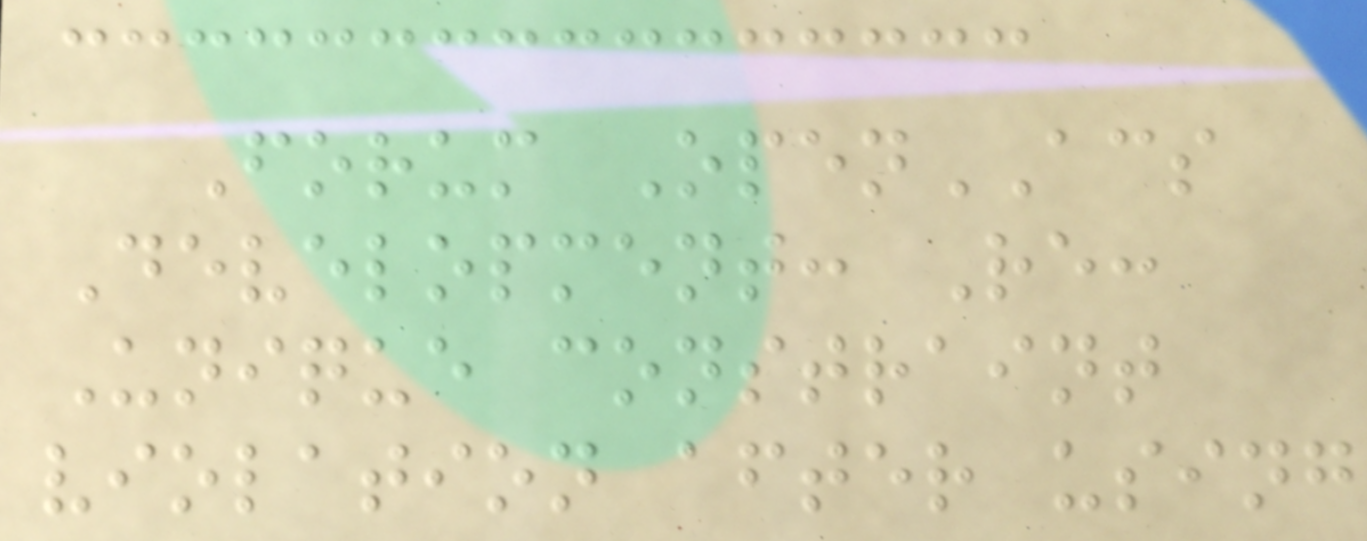Forum OpenACS
Development: Re:
Unique constraint
violation after using
